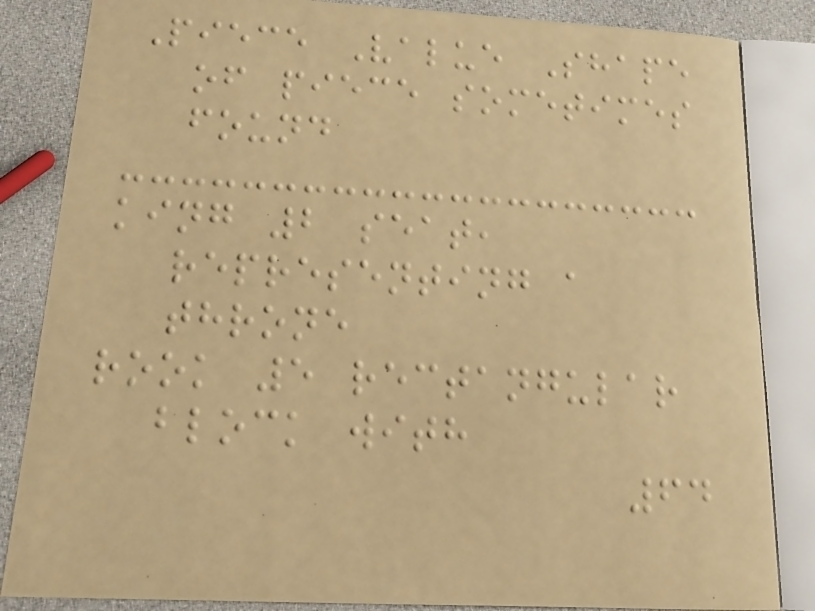Piece Value Shape
of piece sometimes
found
king 2 seat,
representing a
throne
rook 5 rectangular
block with
64
